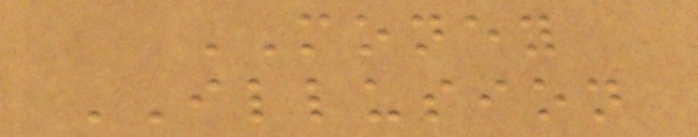MONEY
ILLUSION
